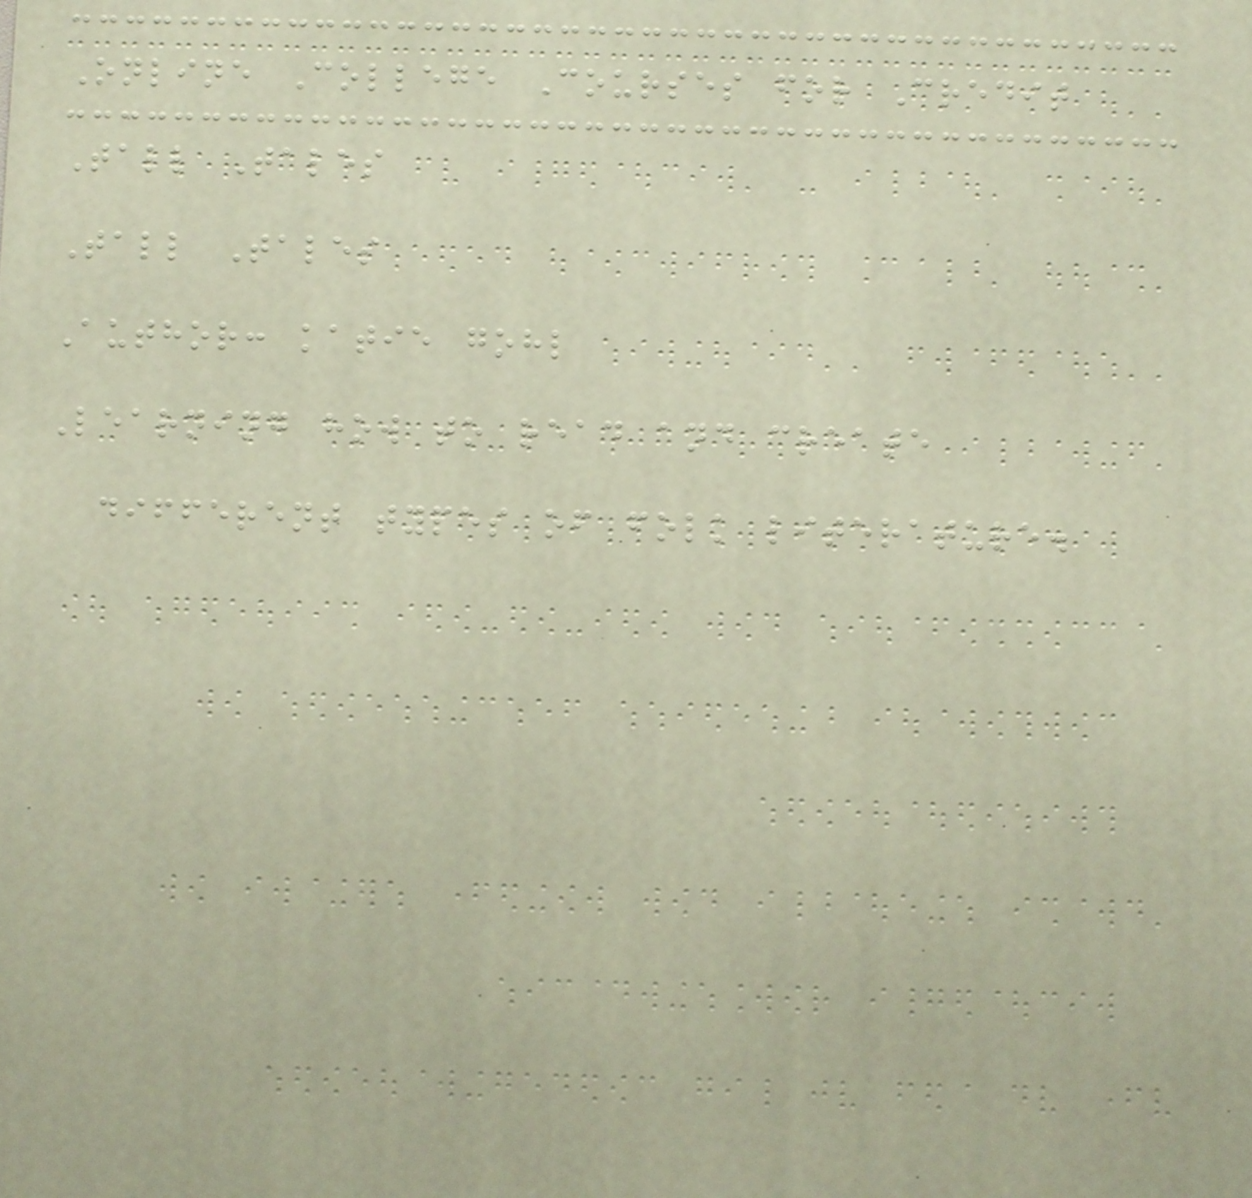Online College Courses for Credit
Tall Tales
Tall Tales
Author: katie gohl
Learning how to read and create
different types of folk literature.
